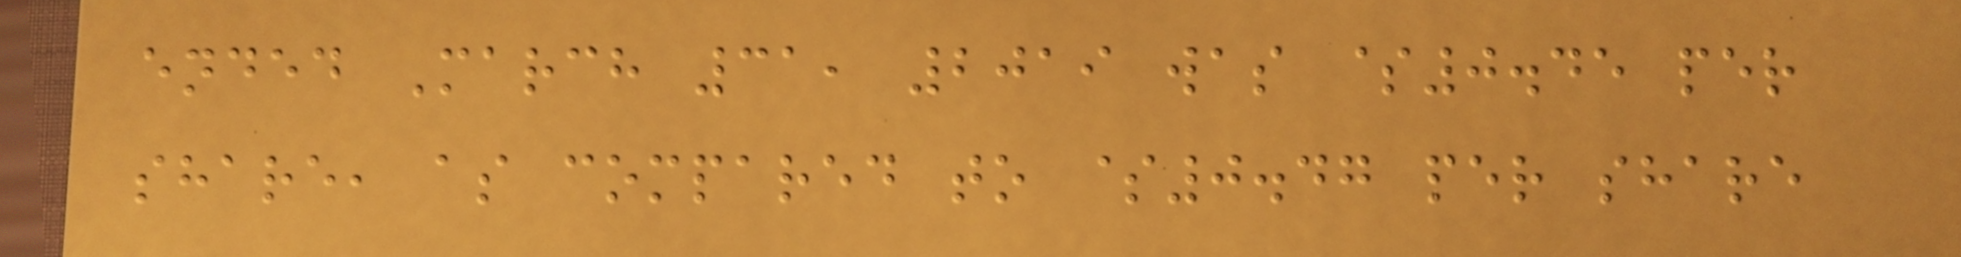ended March 31, 2019 was $0.45 per
share, as compared to $0.47 per share
